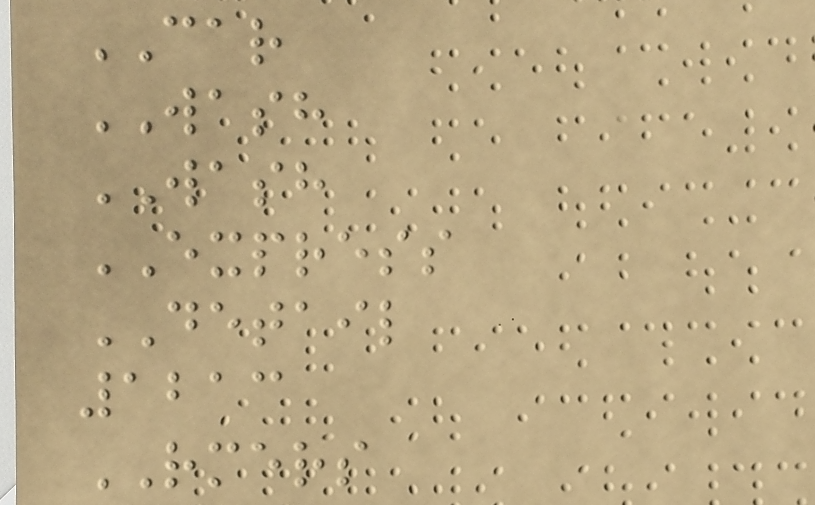CAR
WASH
WASH
EXPRESS
DETAIL
1213
RMERS
